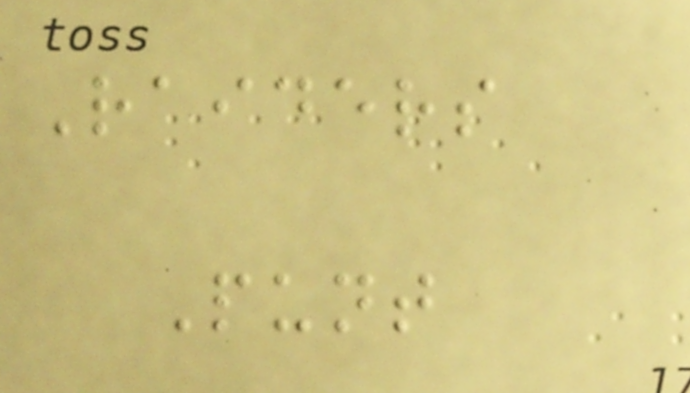Raiders
Punt
